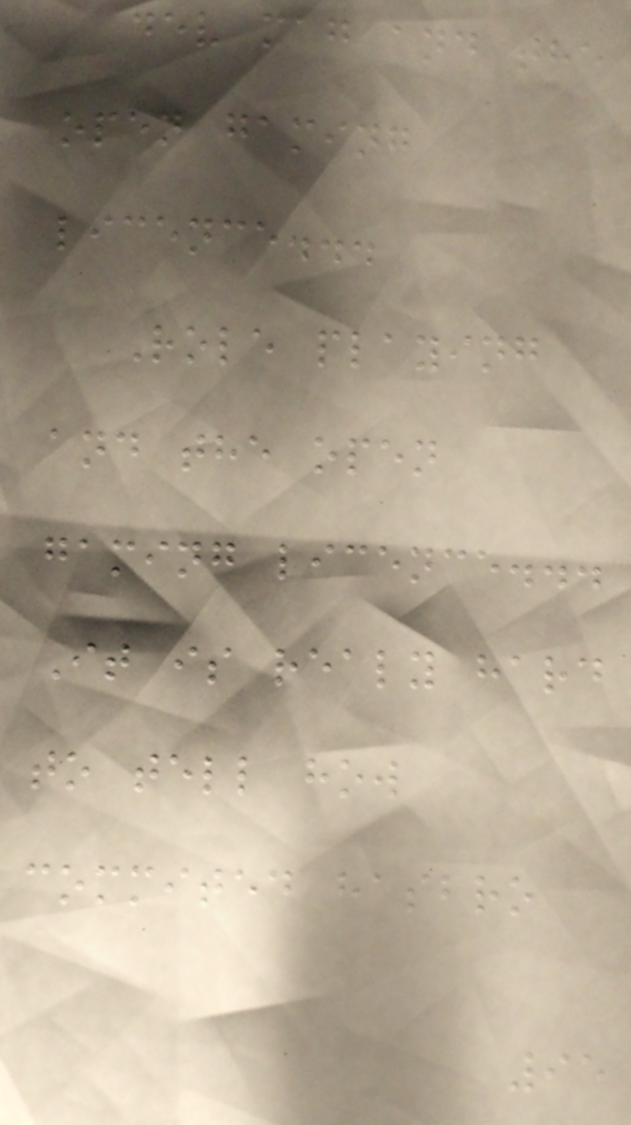dev mag and the
open gaming
licence...
Role playing
and the open
gaming licence...
It is realy hard
to tell how
commited hasbro
95
